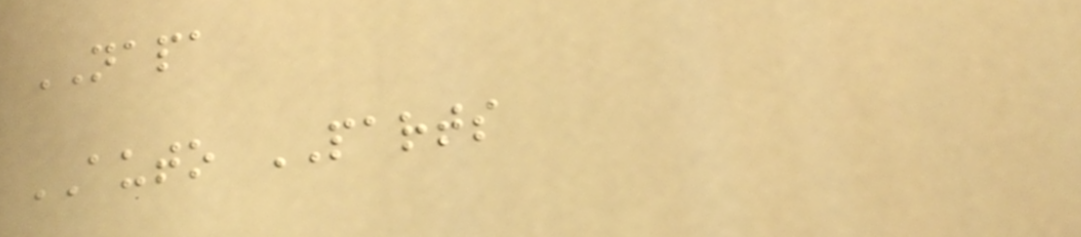NAPA
AUTO PARTS
